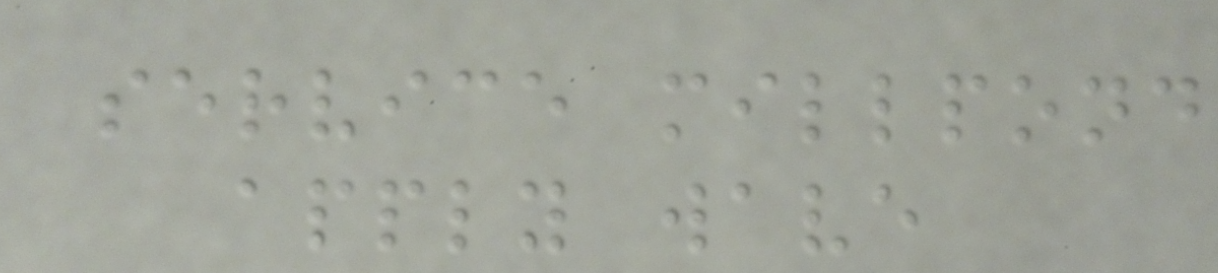service millpond
apply wave
